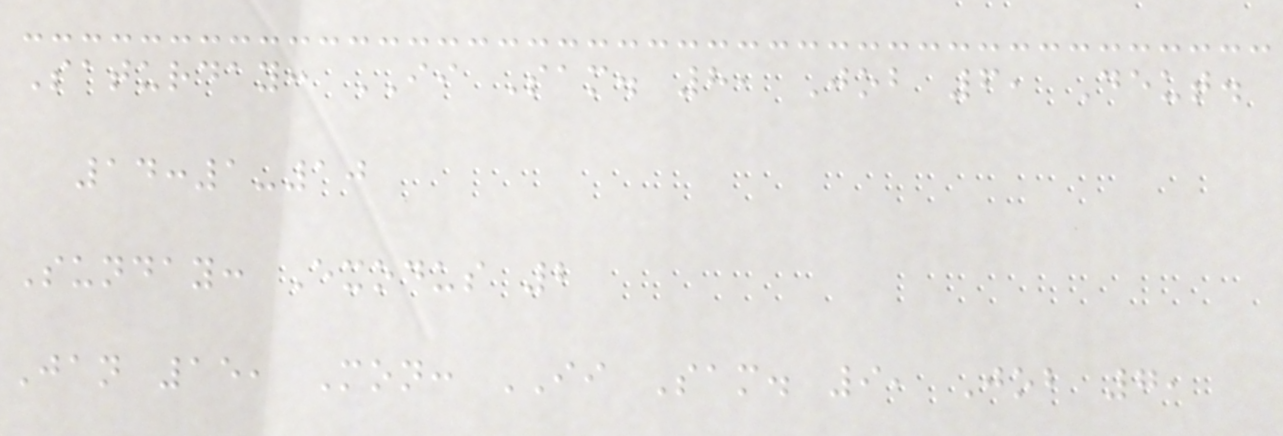Saturday: II Sam. 8, Job 6, Deut.
14:1-10
Sunday: Exodus 2
Jan 15, Mon: II Sam. 9, Job 7,
